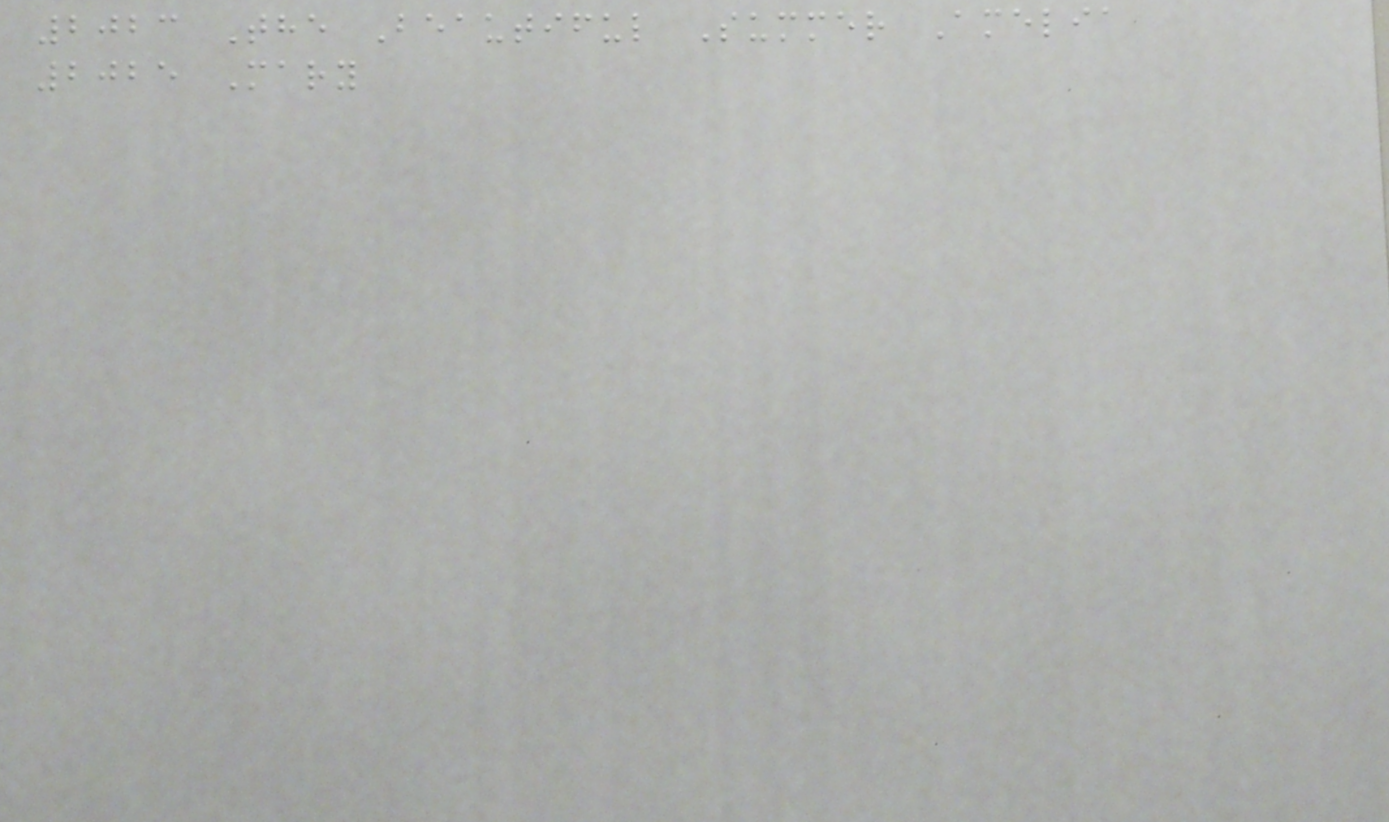2023 The Beautiful Summer Amelia
2025 Mary
